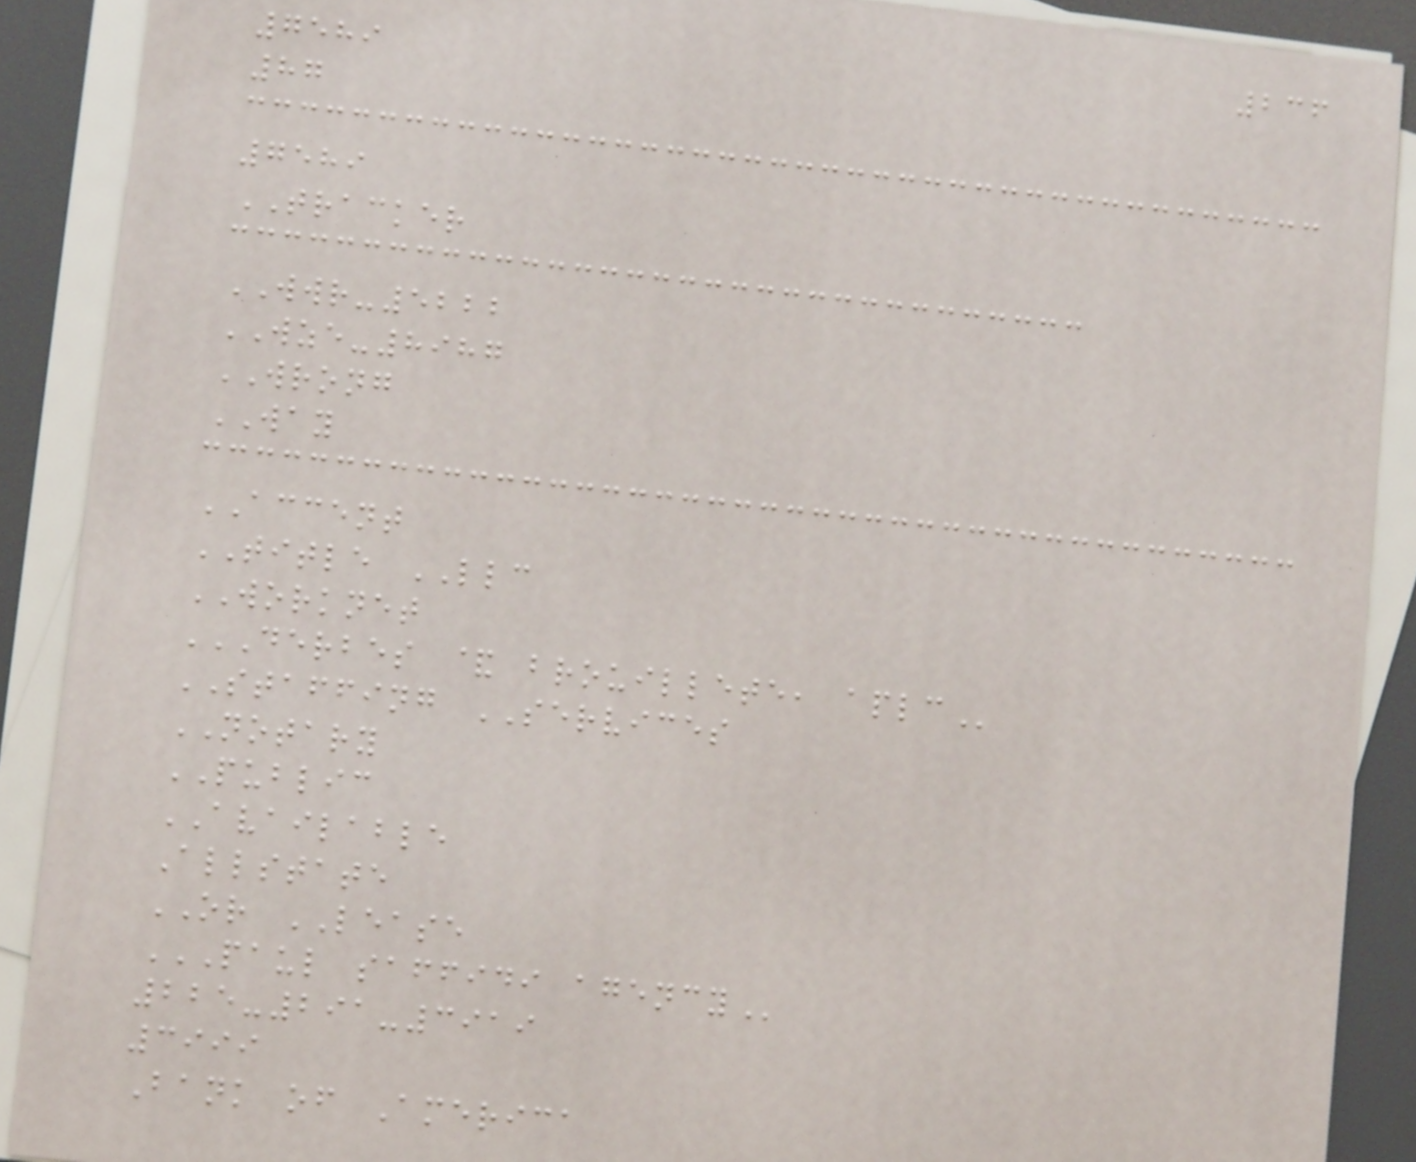236
7589
87
7589
TRACKER
WWR-5222
WZE-8987
WRONG
WAY
ACCENT
TITLE LLC
WORKNET
DERBES & BROUILLETE, APLC
STAFFING SERVICES
NOTARY
PUBLIC
AVAILABLE
Allstate
OR LEASE
PAUL SAFFIDI AGENCY
225-291-3919
3999
Bank of America
